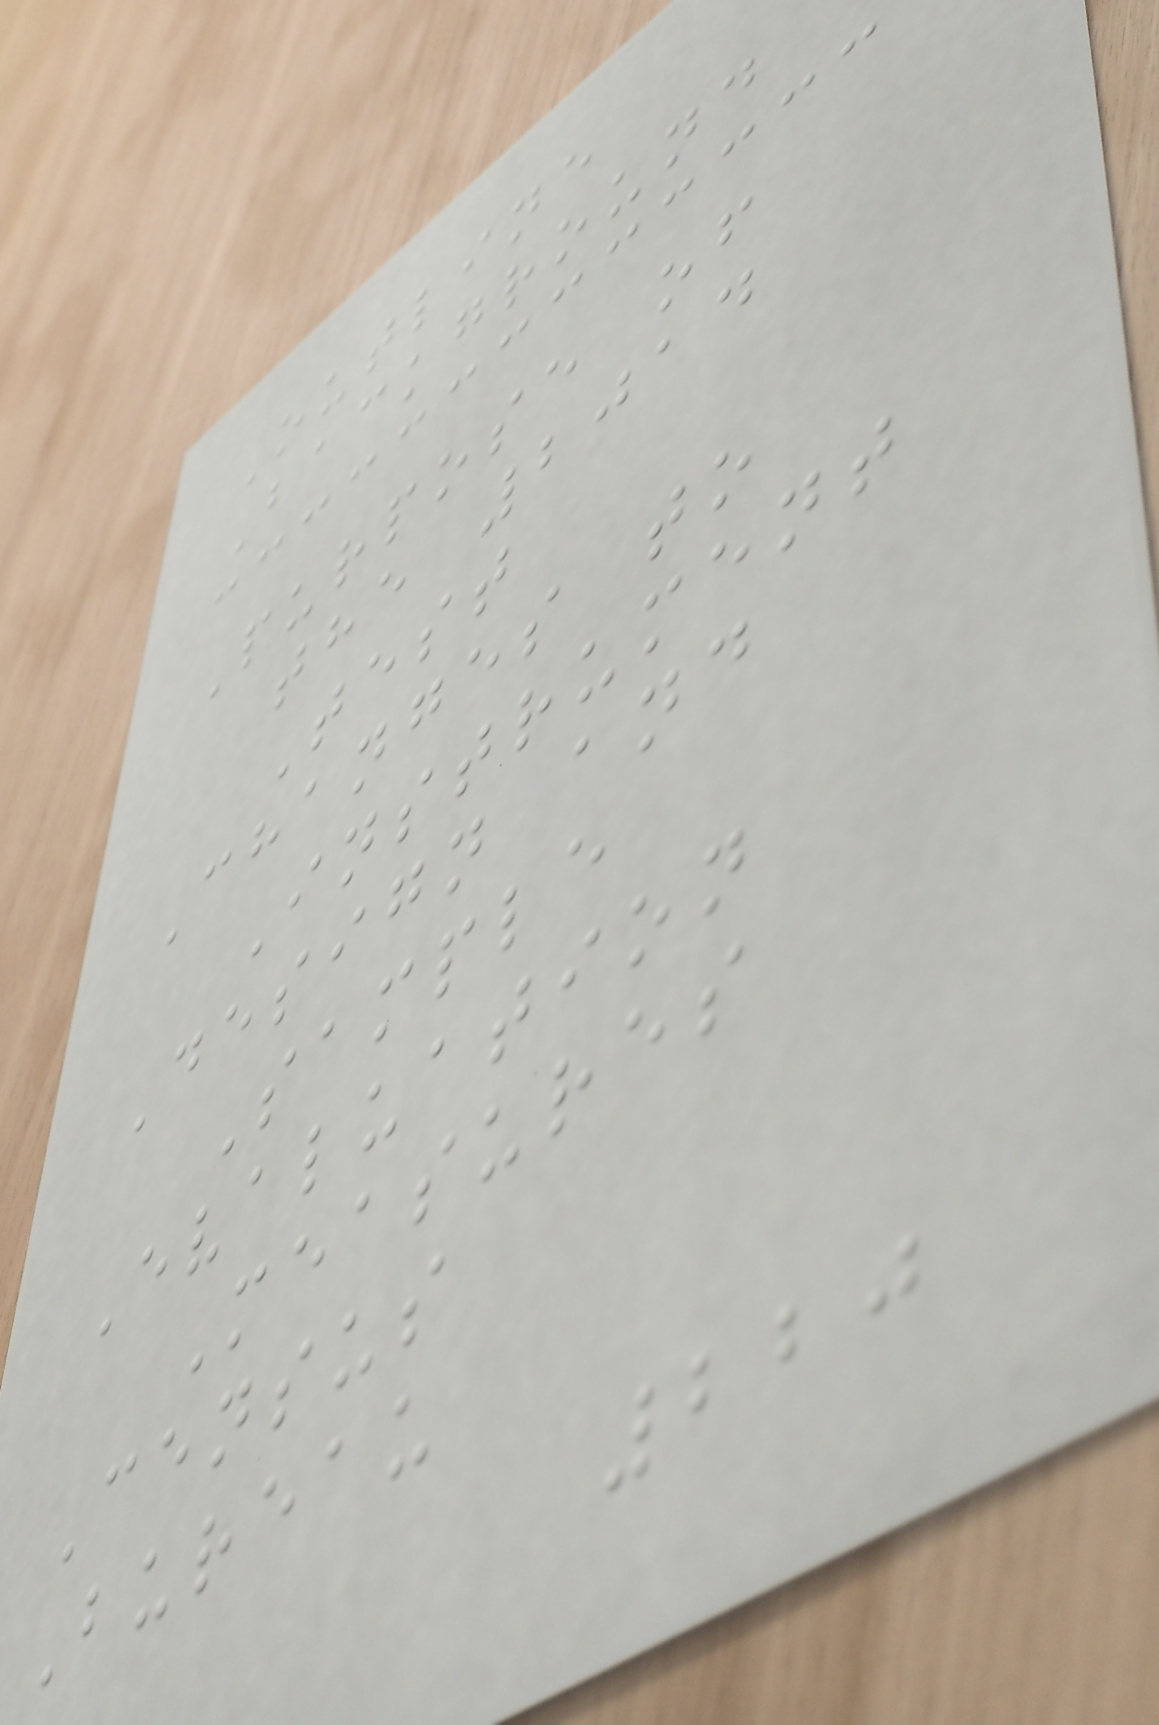Outline
Background
Purpose of
the 2014
Test
Changes to
Instrument
Design and
Sample
Evaluation
Measures
Census
Bureau
220
